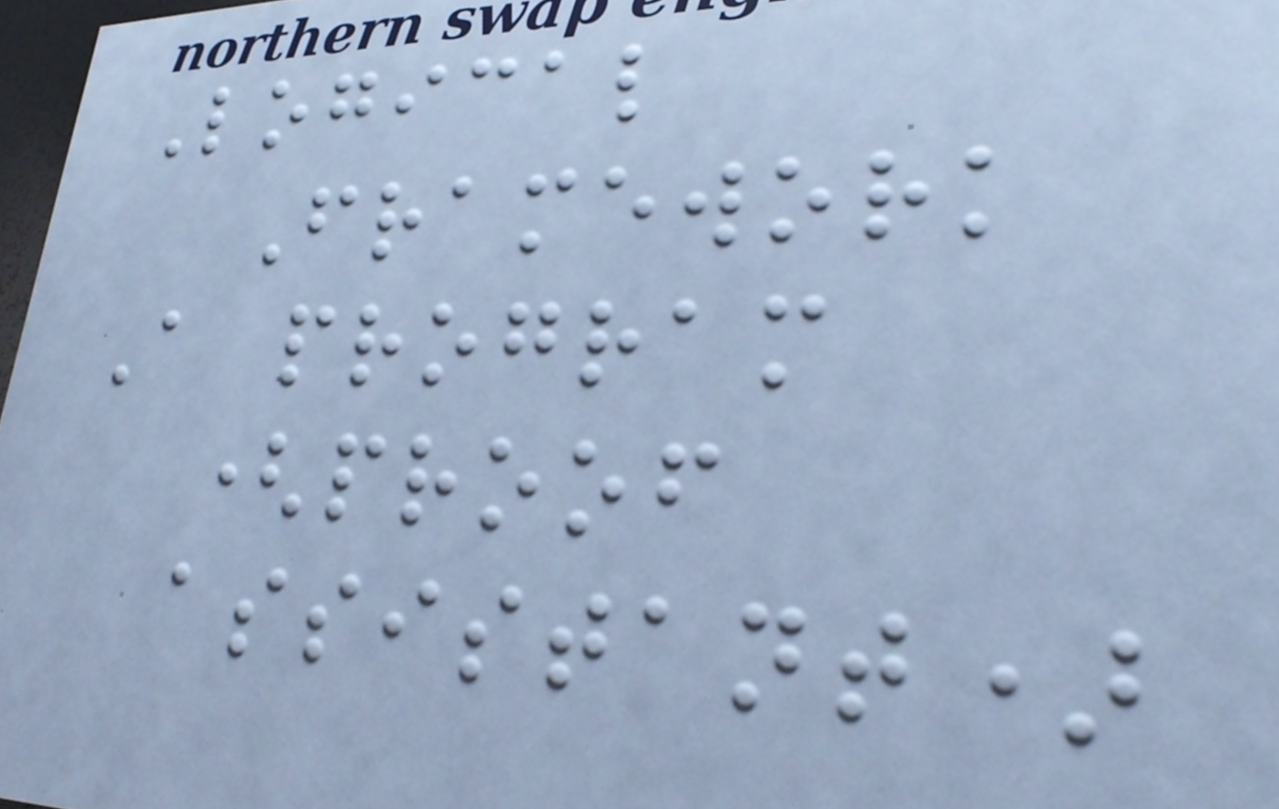Logical
Framework
A program
(proof
assistant)
